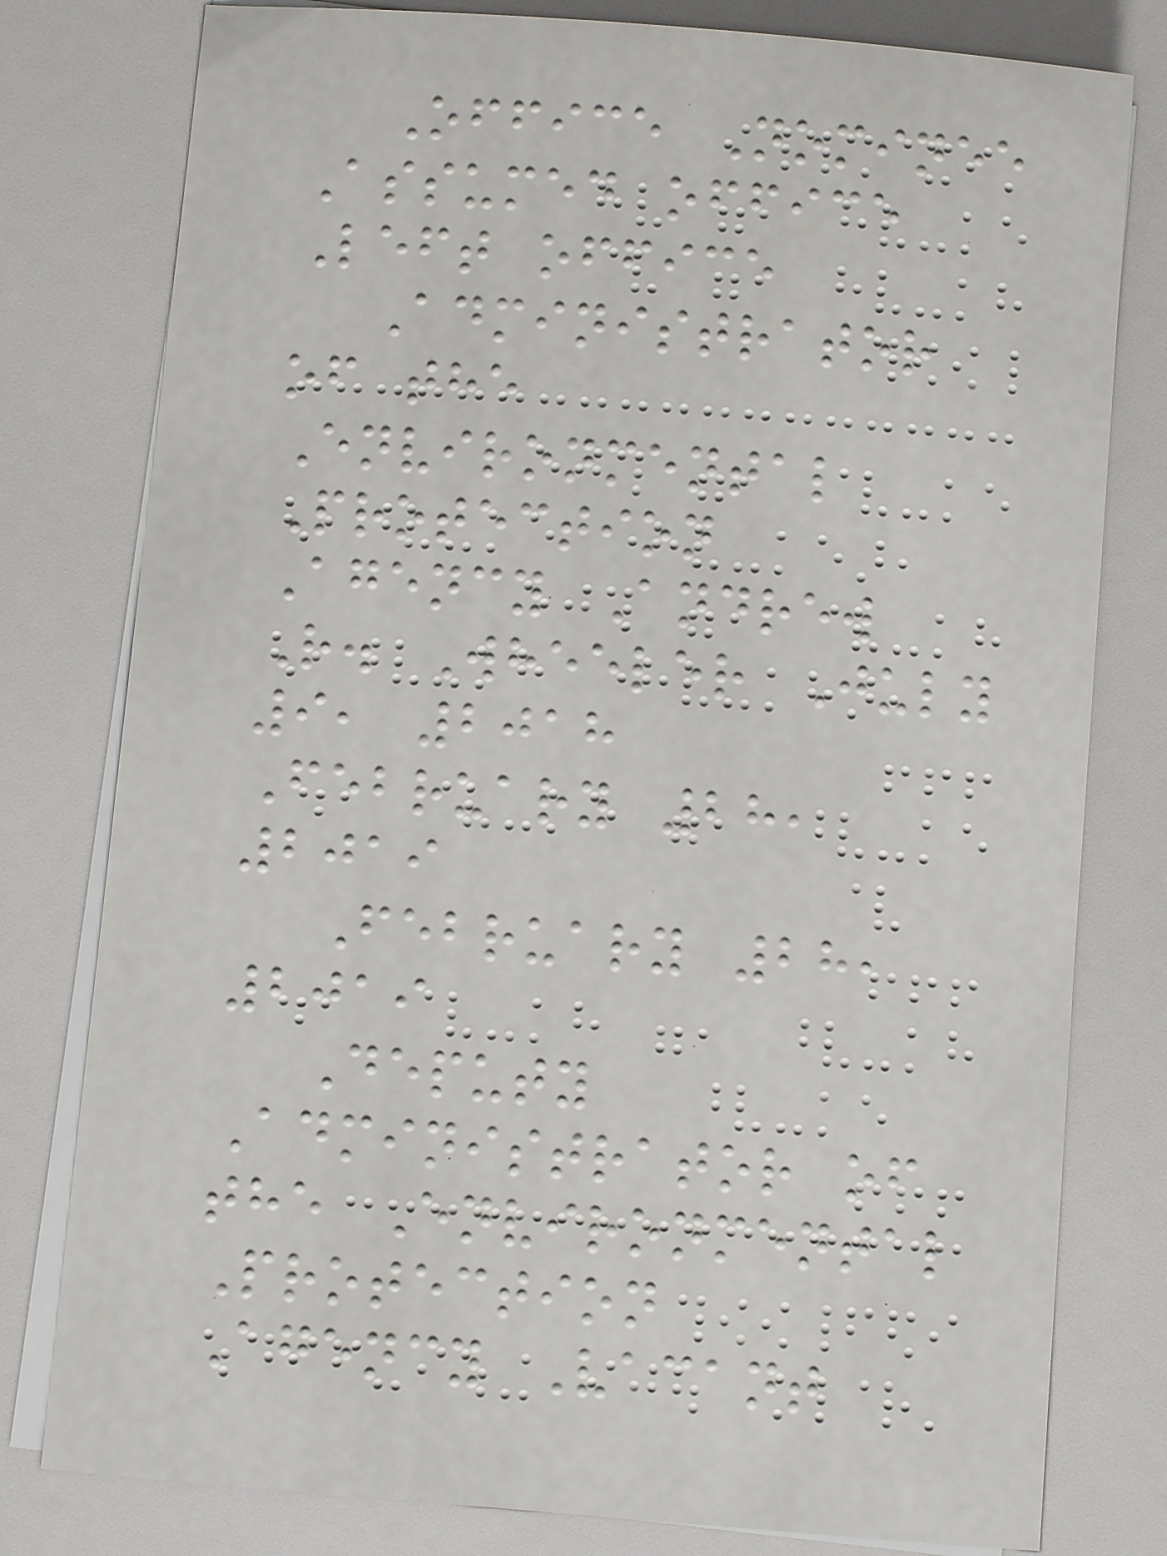Office Nominee
Assumed office
Left office
Administrator
of the
Environmental
Protection
Agency Andrew
R. Wheeler July
9, 2018
February 28,
2019
February 28,
2019
Deputy
Administrator of
the Environmental
Protection
Agency Vacant
